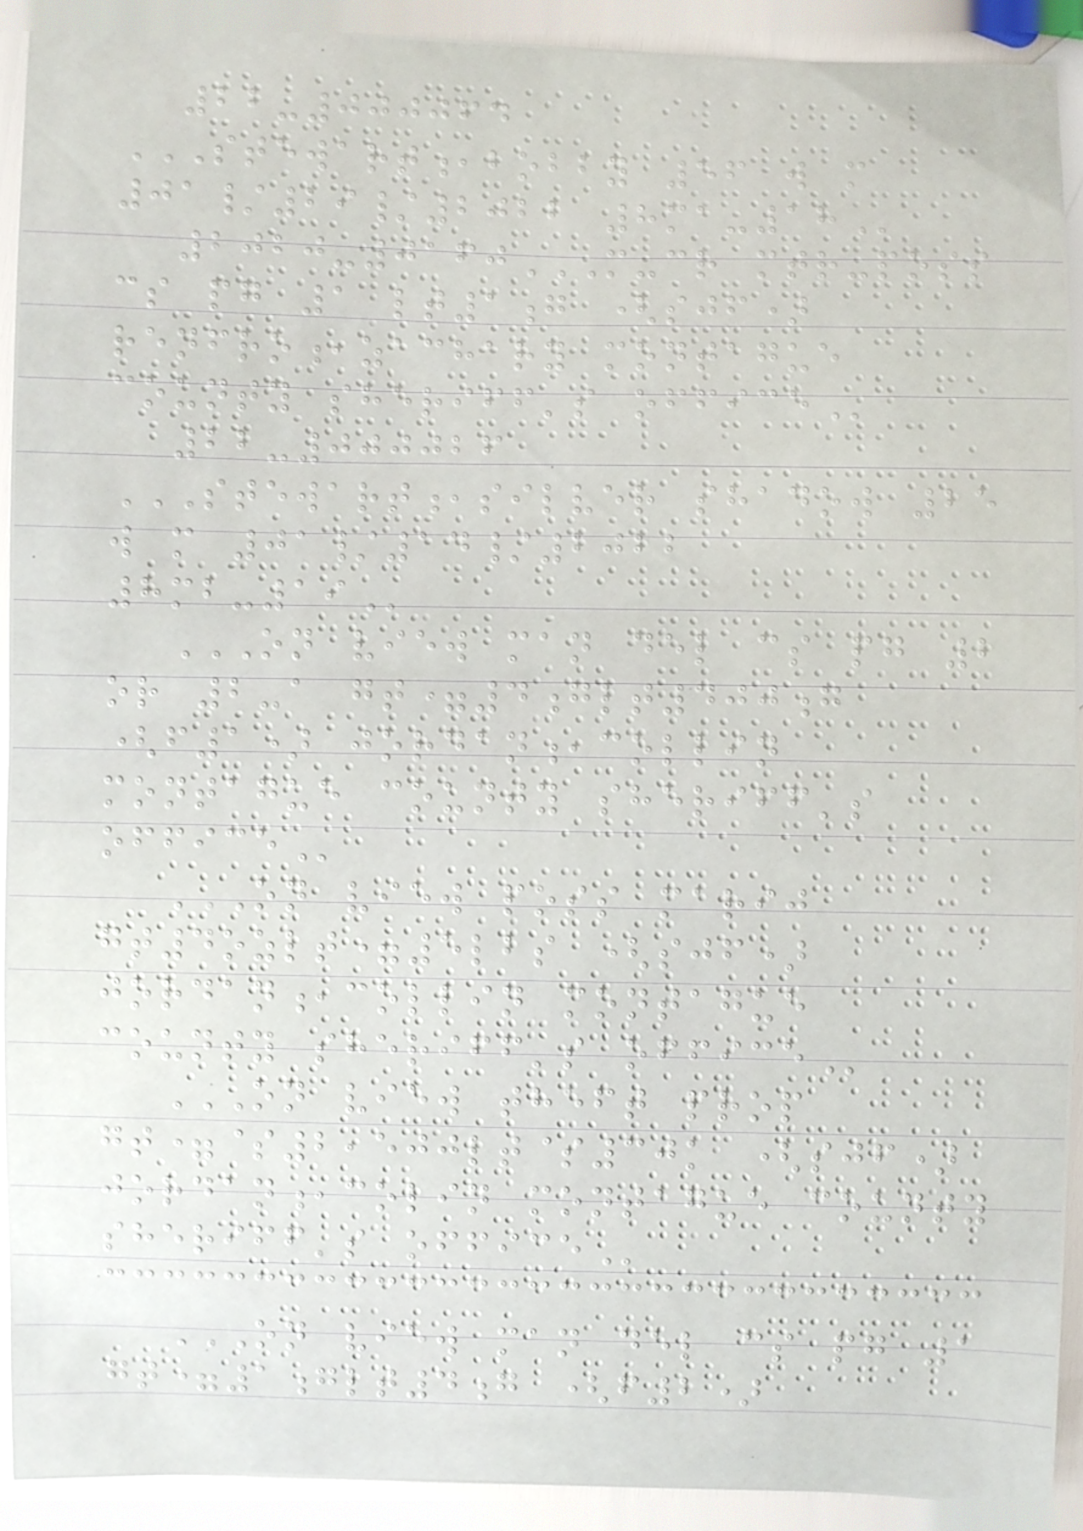22-000064
STEWART,BOBBY 56 W M
01/29/2022 8MA-18
2020-0160M-CR MTR-POSS
CS PG 1 LT1G (SJF)
RENFRO,ZACHARY MONTAGUE
COUNTY SHERIFF'S OFFICE
22-000026
STEWART,SILVER SHADOW 25
W M 01/14/2022
8MB-19
ON VIEW MAN DEL CS PG 2
OR 2-A GT=4GLT400G
(F1) JORDAN,COLLIN
MONTAGUE COUNTY SHERIFF'S
OFFICE
ON VIEW POSS MARIJ
GT4OZLT=5LBS (SJF)
JORDAN,COLLIN MONTAGUE
COUNTY SHERIFF'S OFFICE
ON VIEW THEFT PROP
GT=$2,500LT$30K (SJF)
JORDAN,COLIN MONTAGUE COUNTY
SHERIFF'S OFFICE
ON VIEW MAN DEL CS PG 1
GT=1GLT4G (F2)
